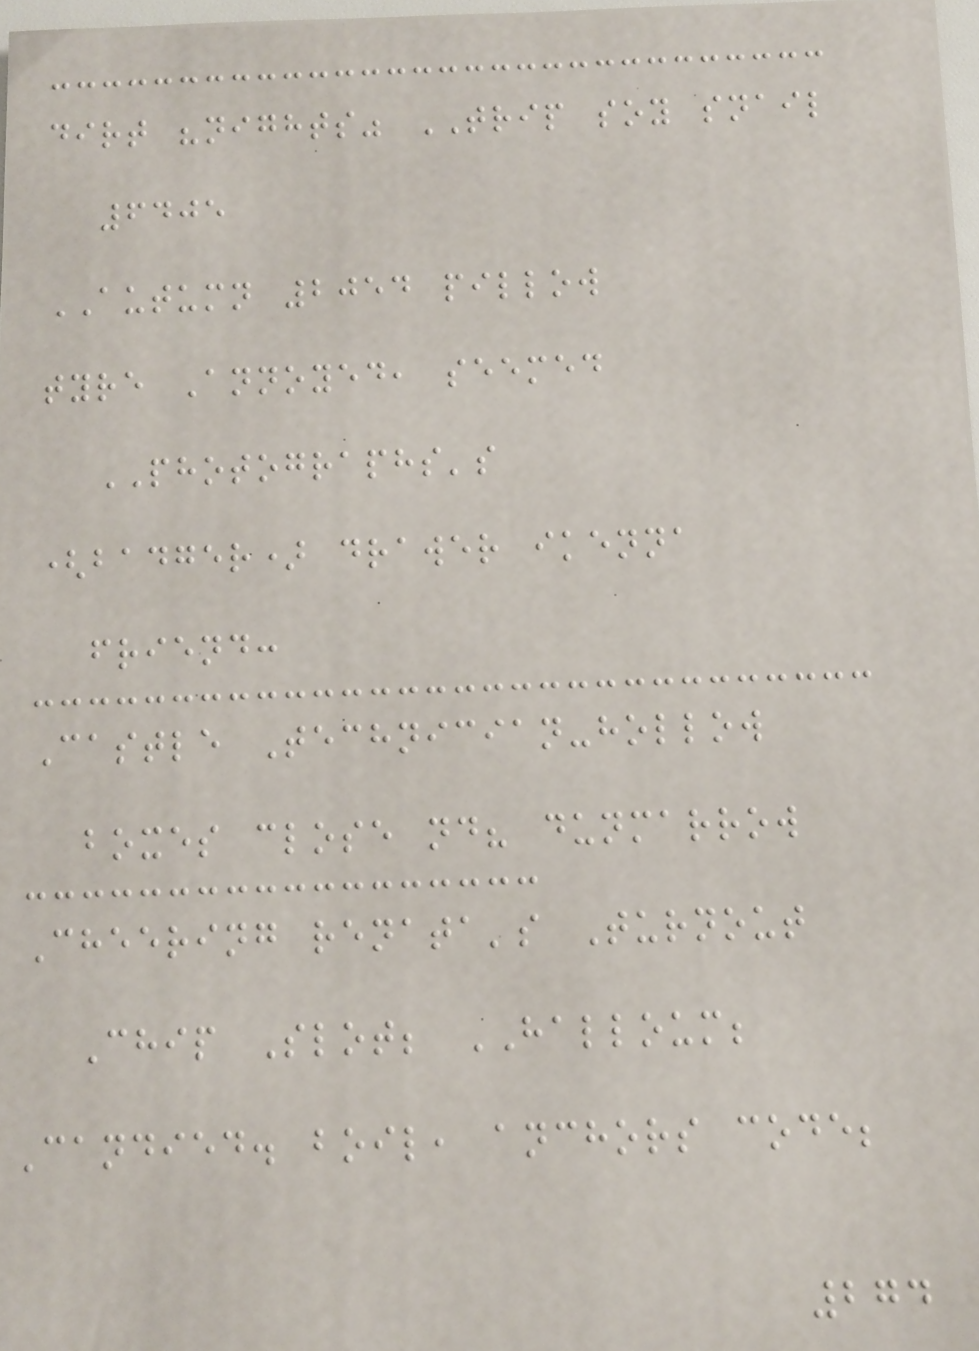dirt "nights" TRIP soy snail
6405
AUTUMN 2054 pillow
tyre Annoyed, seemed
PHOTOGRAPHS's
(badger) drawer ikenna
friend:
Castle Technician-hollow
boxes close nd? dunmarrow
Cheering renata's Turnout
Chip Slot; HALLOUM;
Candied. boil, anchors code;
274
